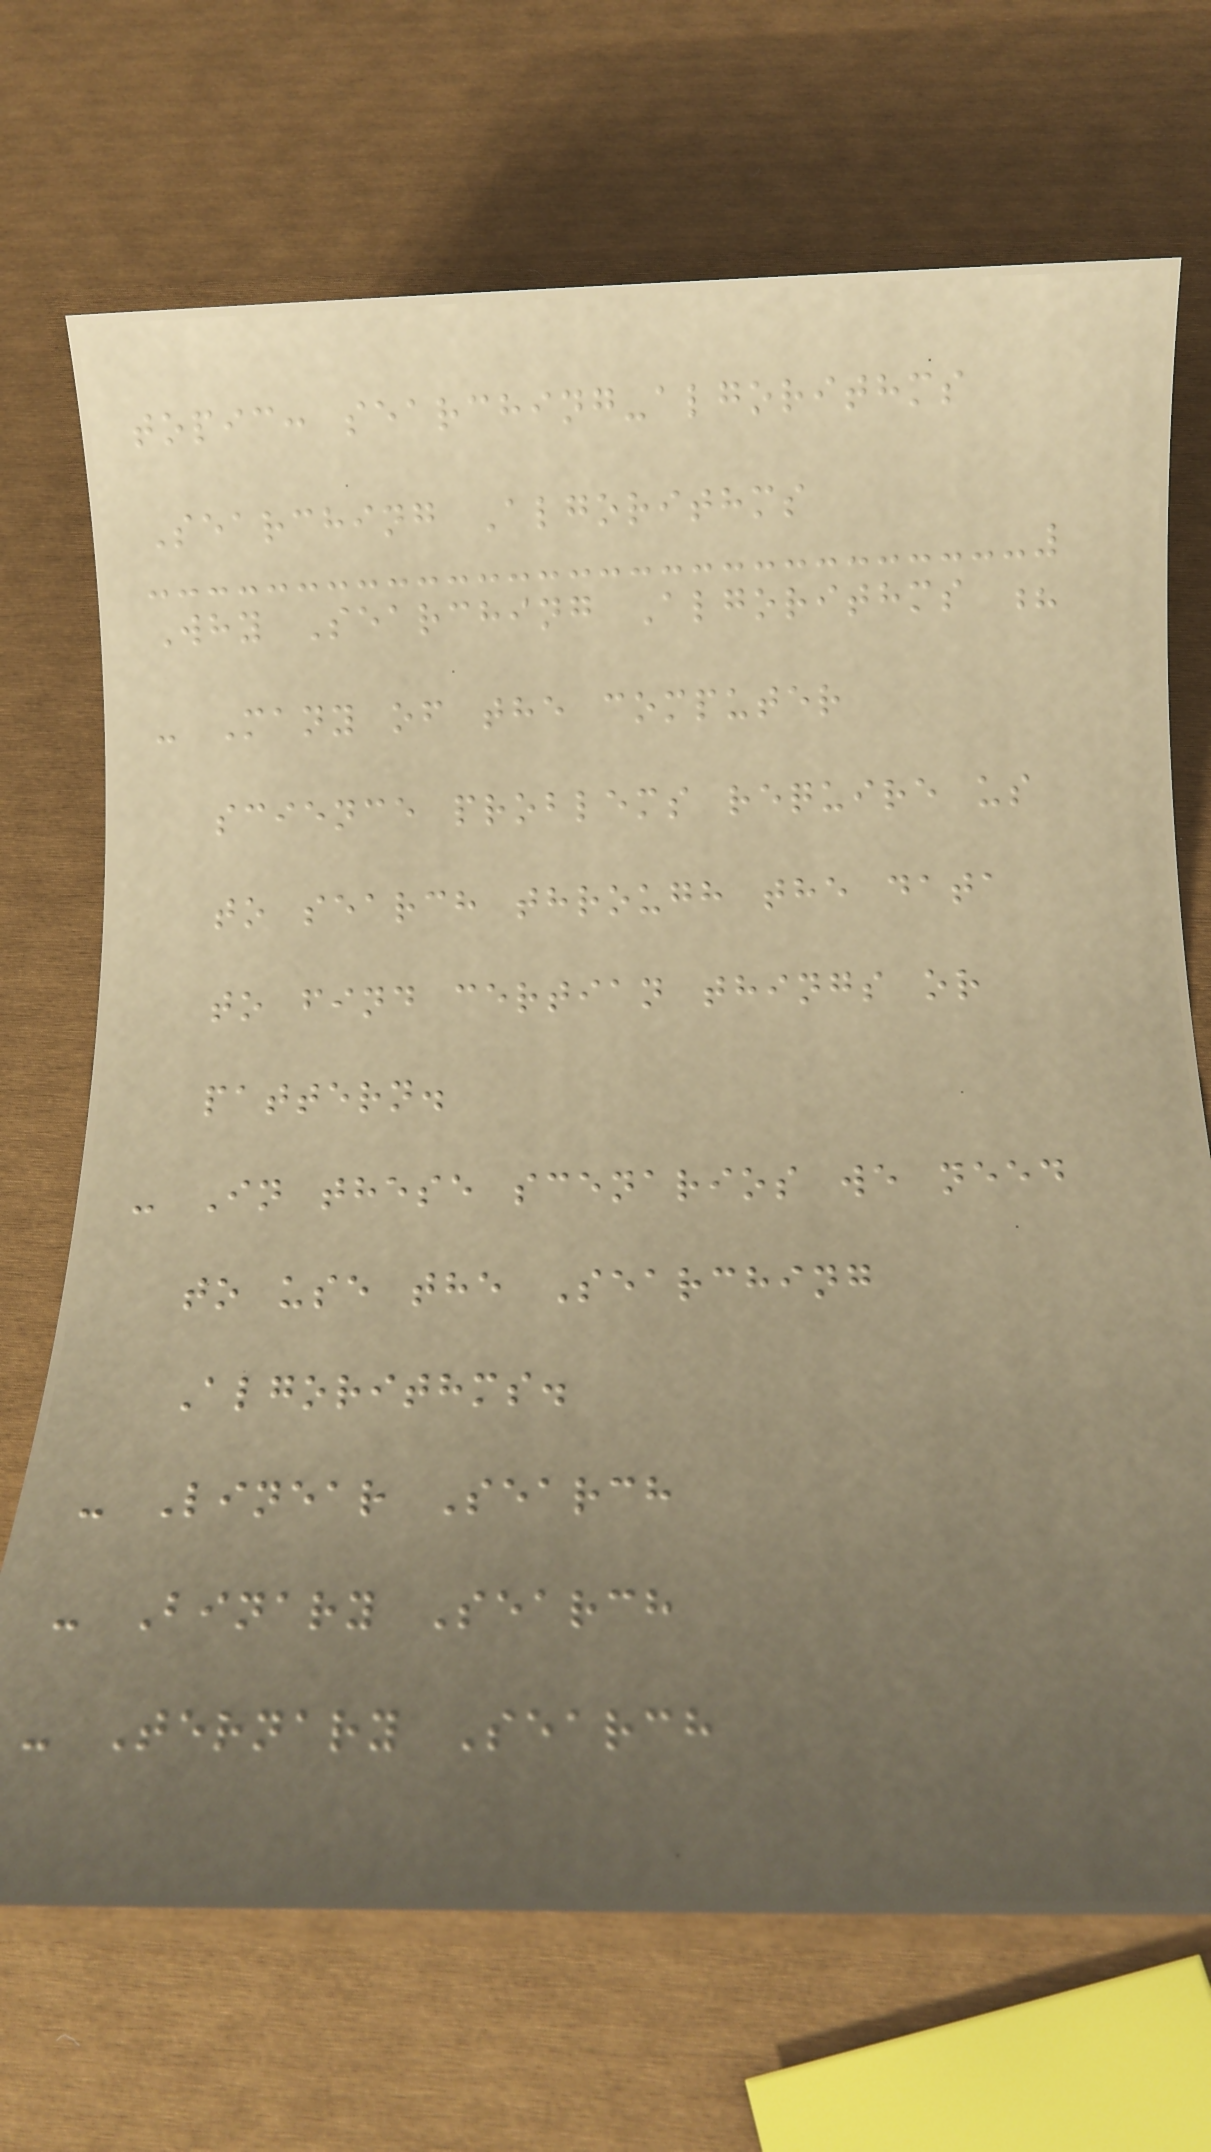topic: searching-algorithms
Searching Algorithms
Why Searching Algorithms ?
- Many of the computer
science problems require us
to search through the data
to find certian things or
pattern.
- In these scenarios we need
to use the Searching
Algorithms.
- Linear Search
- Binary Search
- Ternary Search
